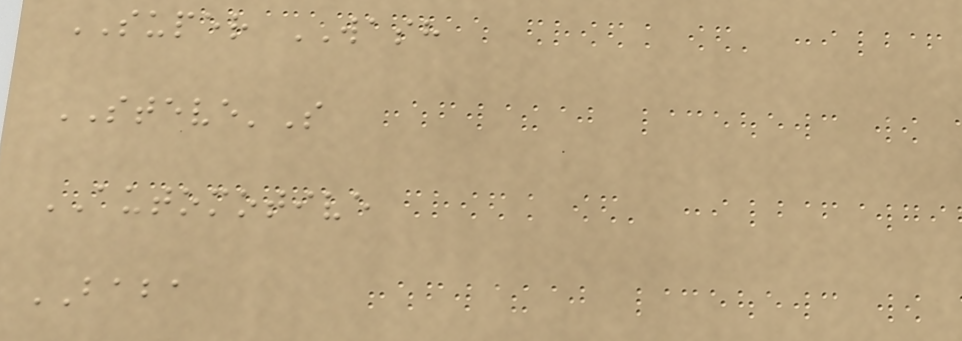SUPER WASH
STEVE'S
AUTOMOTIVE
BABA
